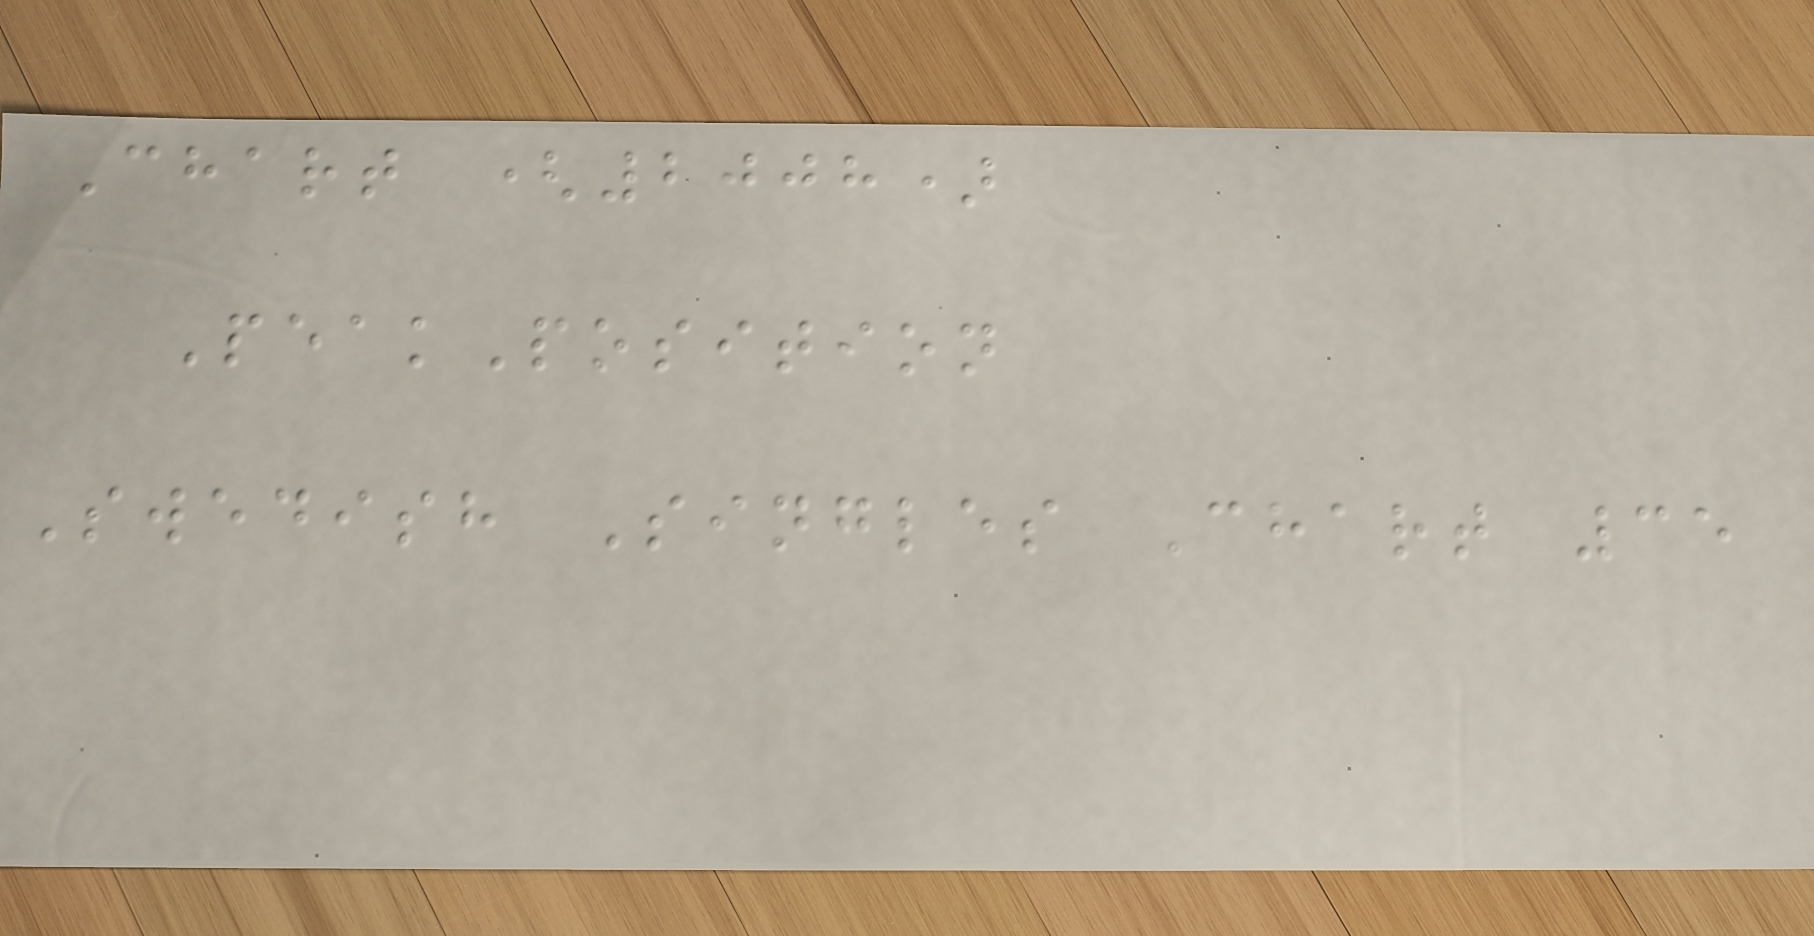Chart (2008)
PeakPosition
Swedish Singles Chart 35
